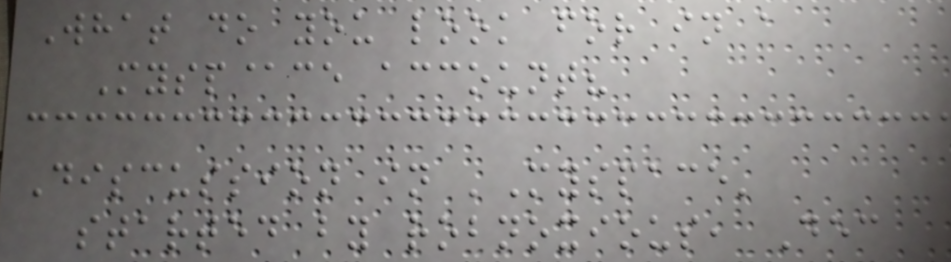What do you look for in a
Mysp@ce account?
Discussion in 'Myspace'
started by robnoxious, Dec
